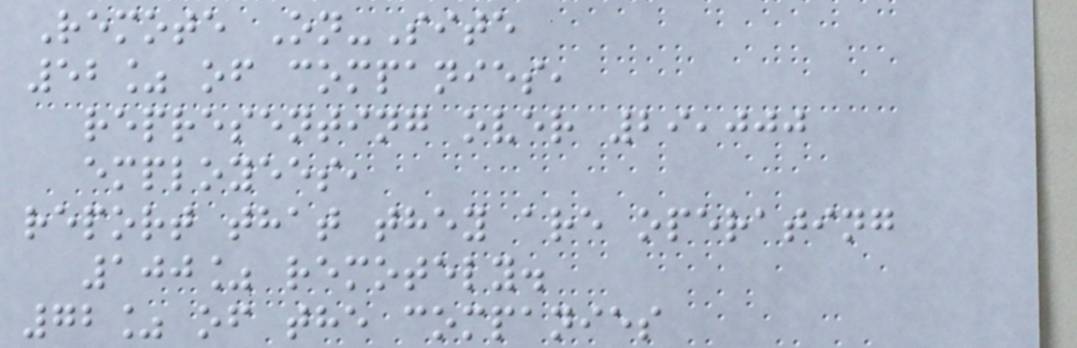Remote On-Site
52% of companies,
representing over 29,000
employees,
report that they are operating
100% remotely.
72% of the companies
